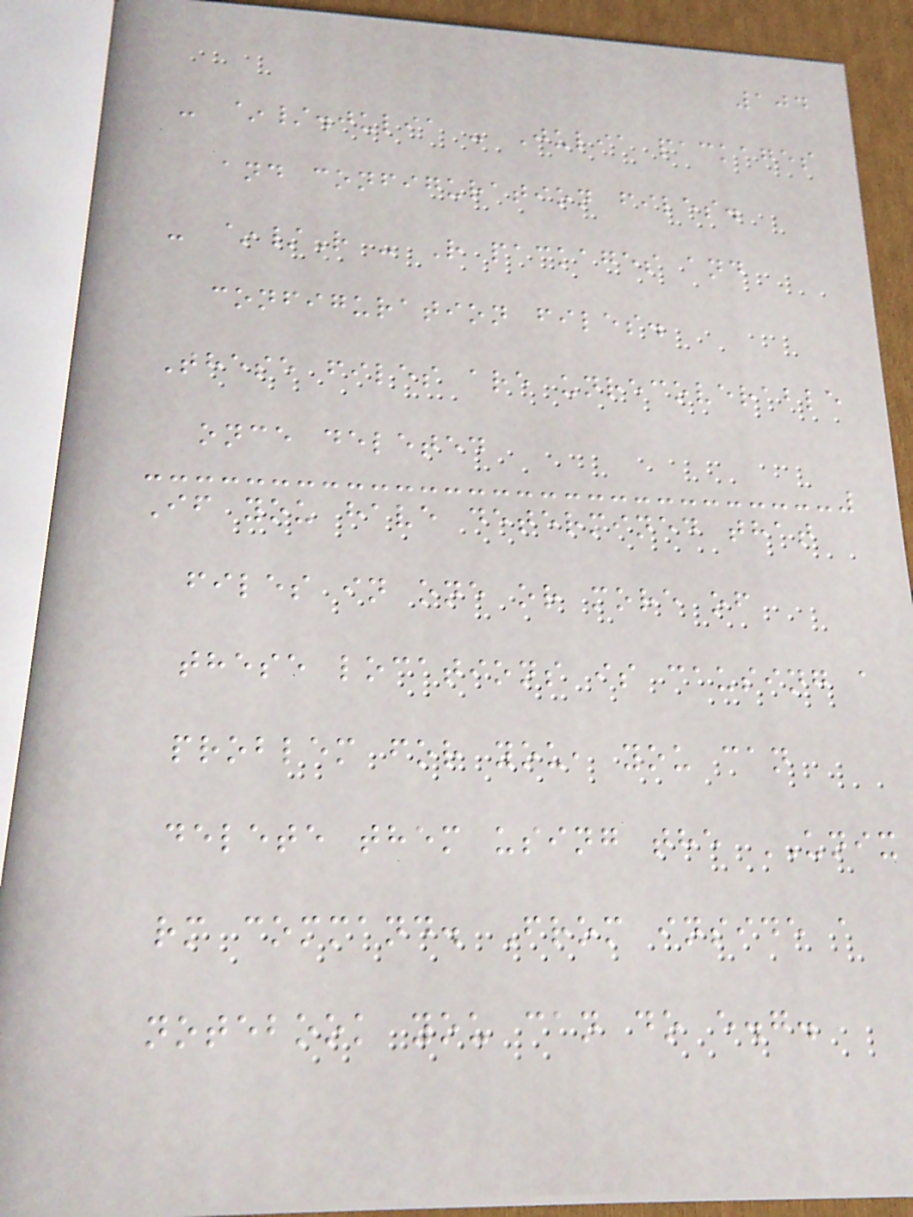104
- ~/.julia - Julia packages
and configuration files.
- ~/R - R packages and
configuration files.
These files are unrecoverable
once deleted
If you have determined that
files in one or more of
these locations is causing a
problem for you, you can
delete them using the UNIX
rm command. From inside a
notebook you can do e.g.
